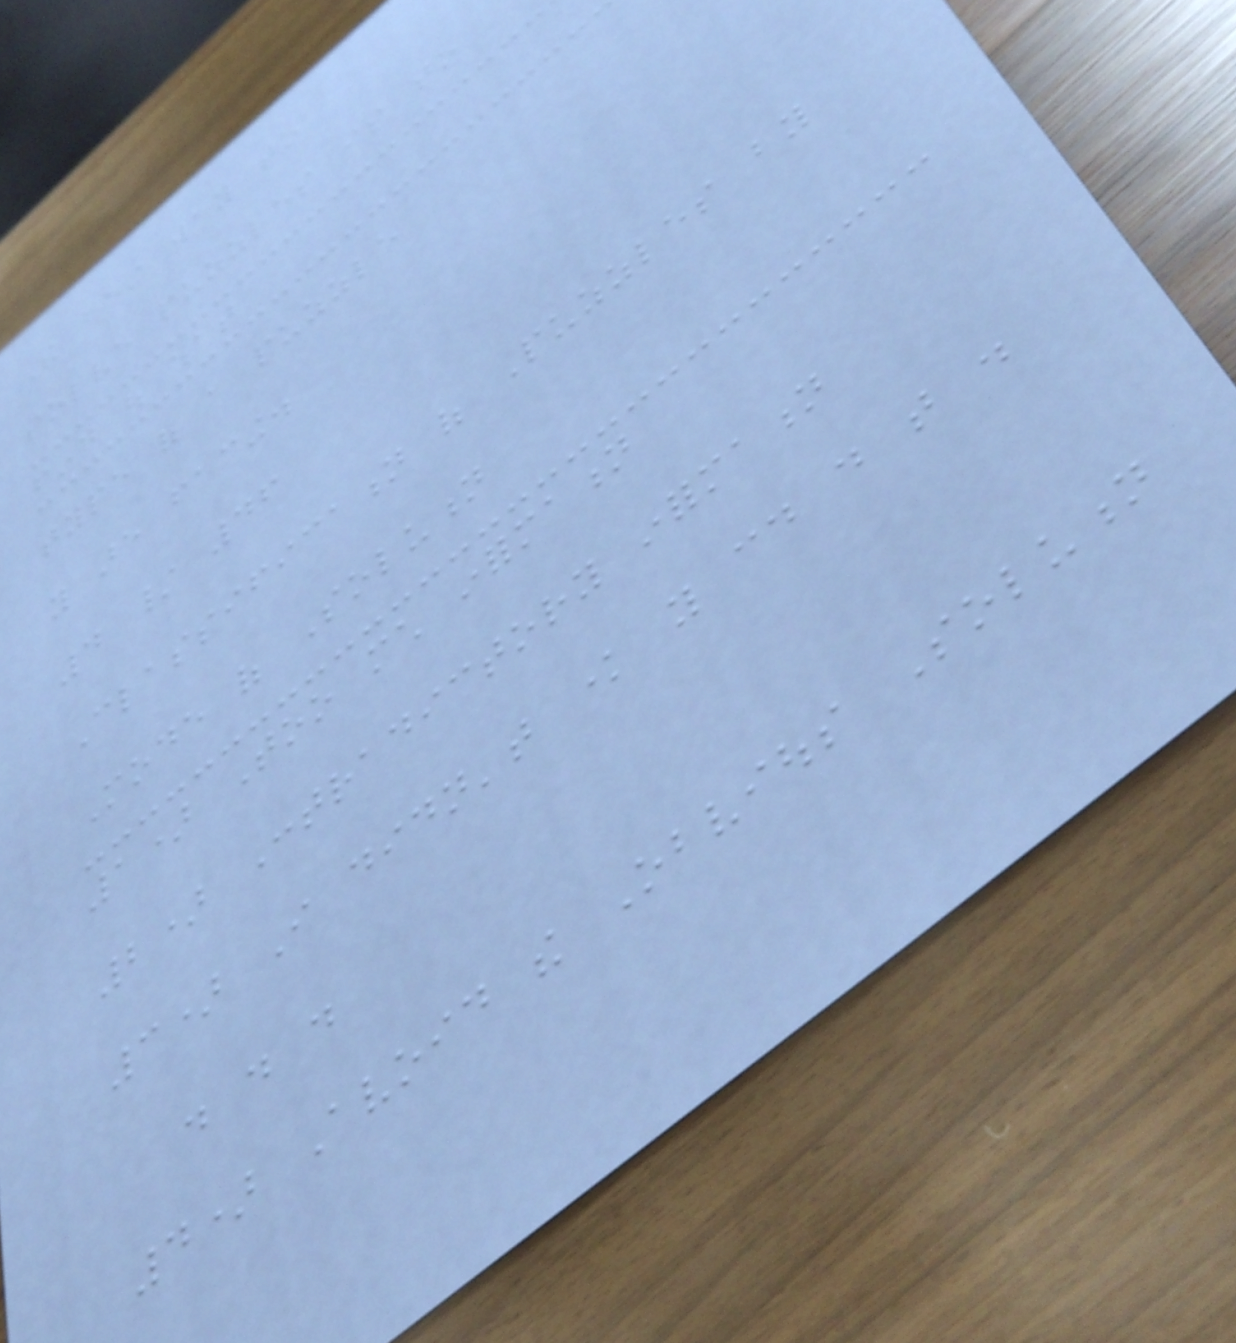The best way to
solve puzzles is to
find out what
type of a puzzle
you are facing.
4 / 46
Classification of Puzzles by
Mode of Solution
1) Too much information
2) Contradictory information
3) I didn't know you could do that .
. . .
4) Avoid the Obvious Solution
